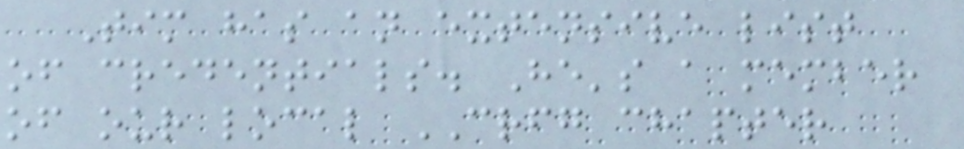Tim has an extensive list
of credentials. He's a member
of our local CRFG chapter
